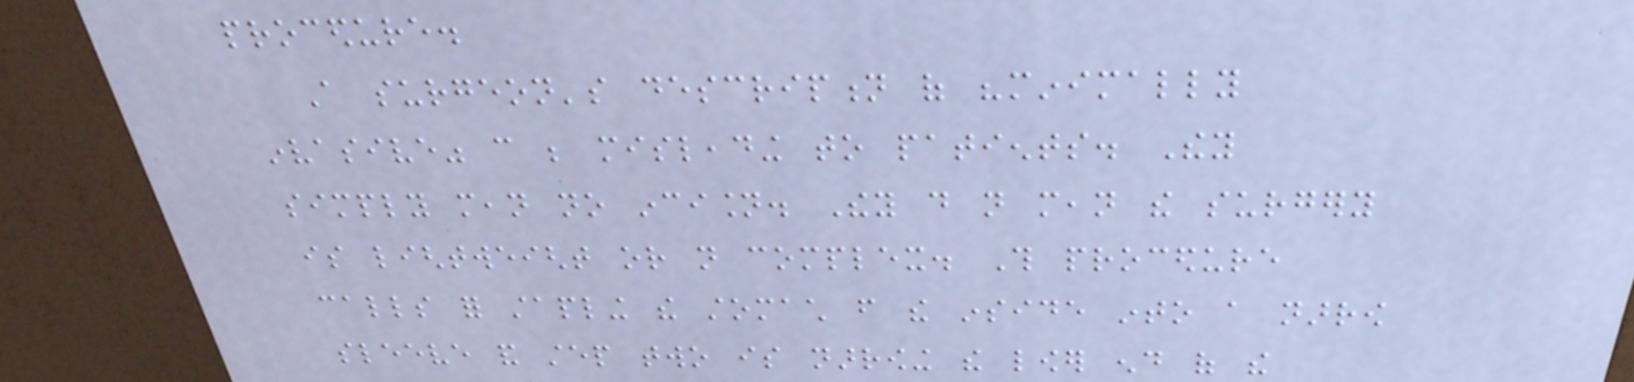procedure.
A surgeon's description of "minimally
invasive" can be misleading to patients. They
simply mean no incision. They do not mean the surgery
is lightweight or not complex. This procedure
calls for stapling the stomach from the inside into a narrow
sleeve and step two is narrowing the lower end of the
